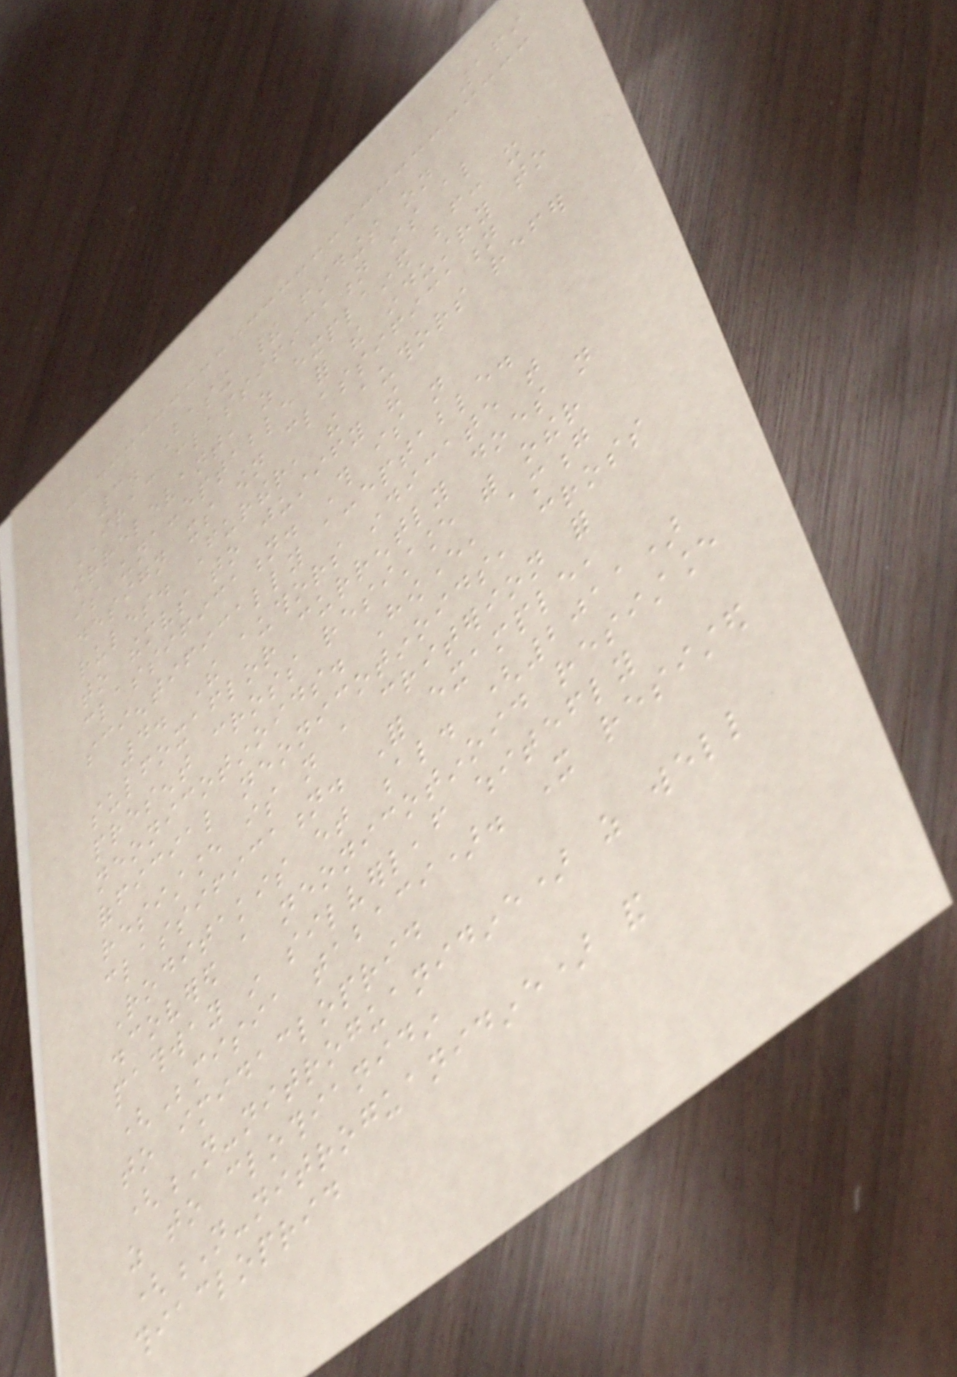169
3. Basing their findings on
IRAC classification is also
irrelevant, as explained before: it
is unacceptable for the industry to
design its own classification
rules. Further, the authors refer
to themselves to justify the
classification. This is not
scientifically acceptable.
4. The authors indicate that
sulfoxaflor currently does not
present cross resistance with other
neonicotinoids. However, among
official neonicotinoids, cross
resistance is not a criterion for
classification. For example,
Roditakis et al. (2011)
discovered a neonicotinoid resistance
pathway in silverleaf whitefly
(Bemisia tabaci). It resisted
to imidacloprid
(N-nitroguanidine) as well
as to clothianidin
(N-nitroguanidine) and
thiacloprid
